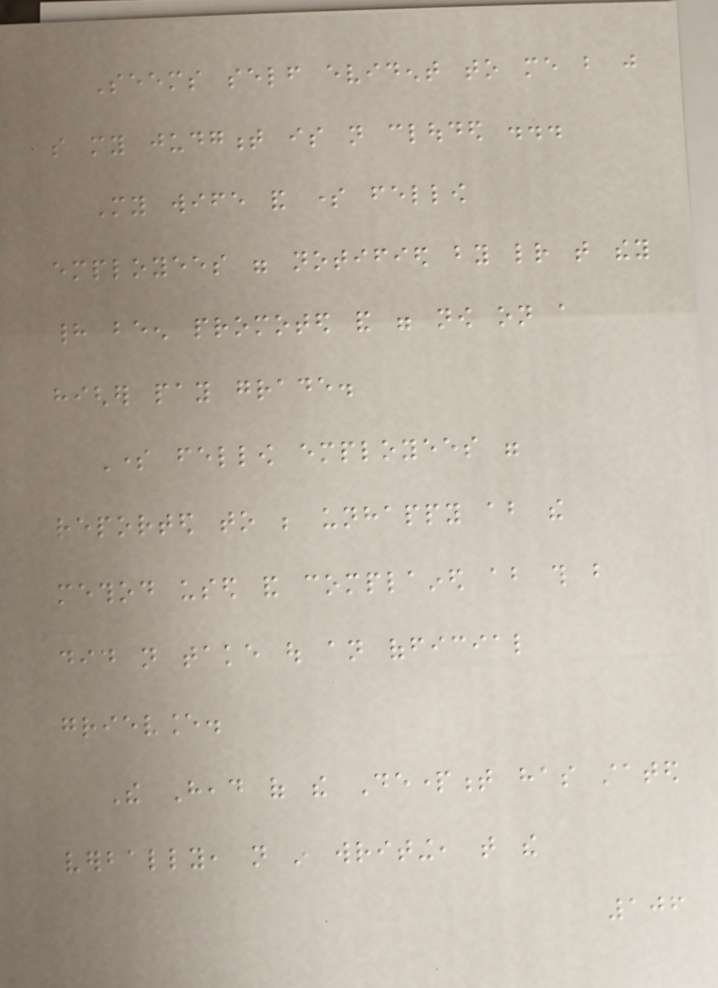Seems self evident to me but just
so my judgment is not clouded ...
My wife and some fellow
employees were notified by letter that they
had been promoted and were now on a
higher pay grade.
Some fellow employees were
reported to be unhappy about the
method used and complained about this but
did not take out an official
grievance.
The Head of the Department has stated
verbally, not in writing, that the
106
